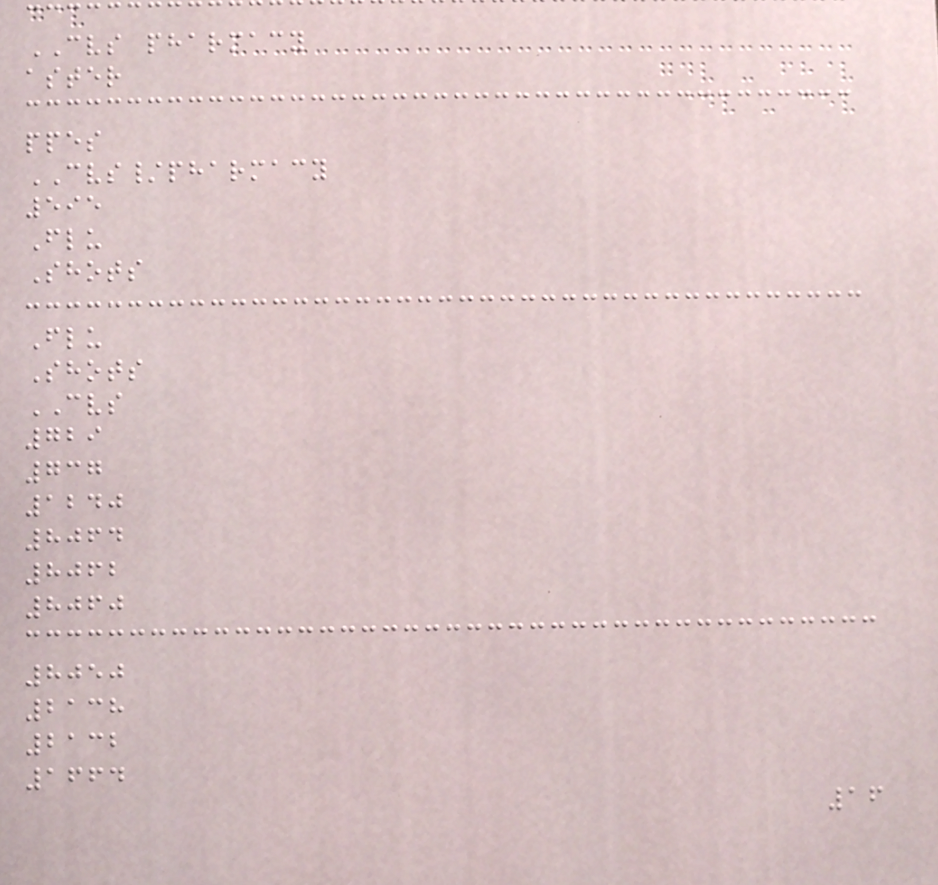CVS pharmacy
aster
ppes
CVS/pharmacy
595
Flu
Shots
Flu
Shots
CVS
729
737
1240
8064
8062
8060
8050
2138
2132
1664
16
